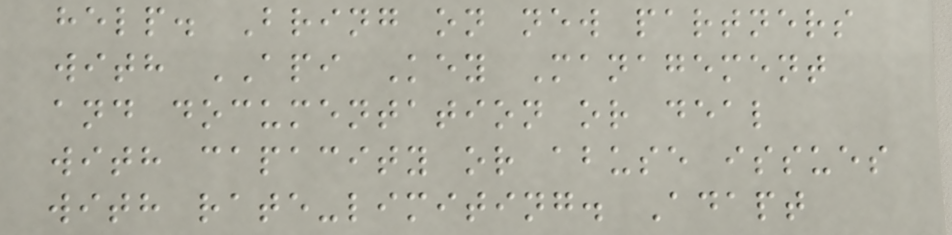help. Bring on new partners
with API Key Management
and documentation or deal
with capacity or abuse issues
with rate-limiting. Adapt
